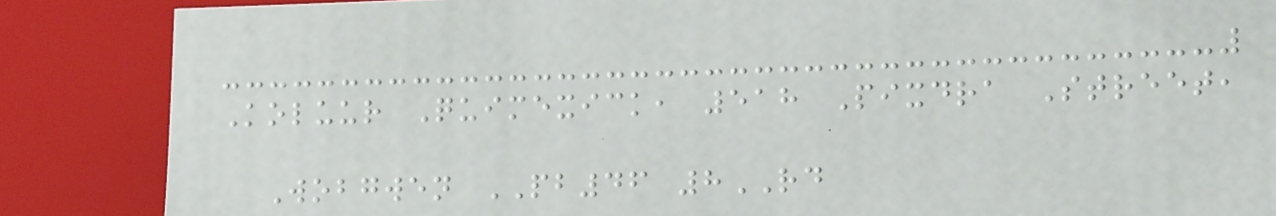Koluur Quimexick, 518 Pixdra Street,
Wobgwen PB46 8RD
